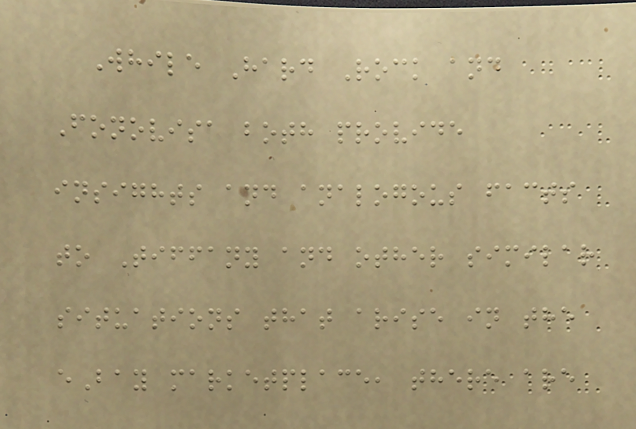While Hard Rock and
Fonovisa both provide
insights and analogous facts
to Tiffany and other similar
situations that arise in the
eBay marketplace, there are
